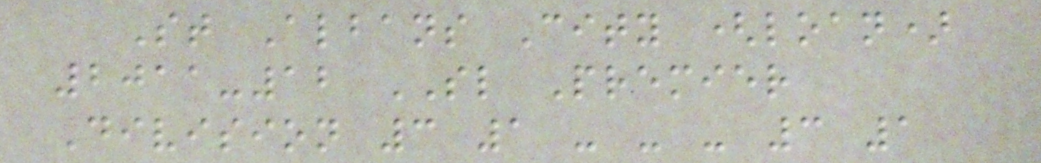St Albans City (loan)
2011-12 SL Premier
Division 3 1 - - - 3 1
